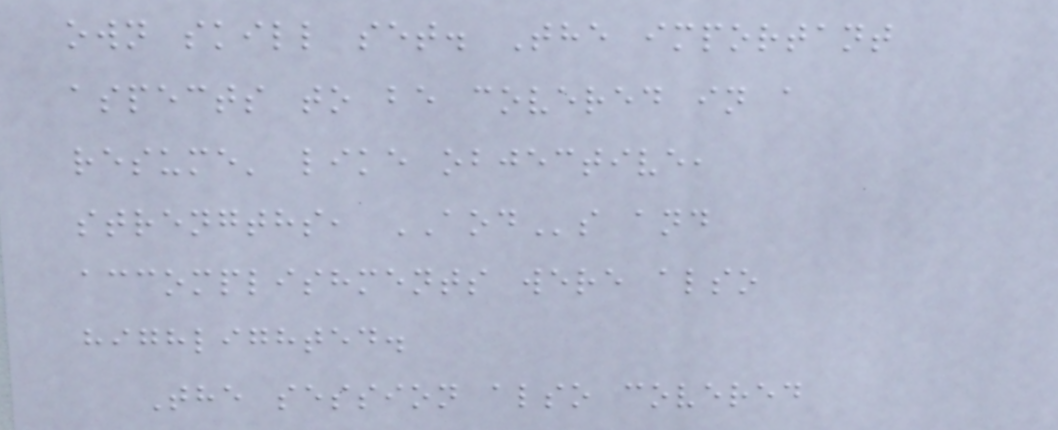own skill set. The important
aspects to be covered in a
resume' like objective,
strengths, AODs and
accomplishments were also
highlighted.
The session also covered
